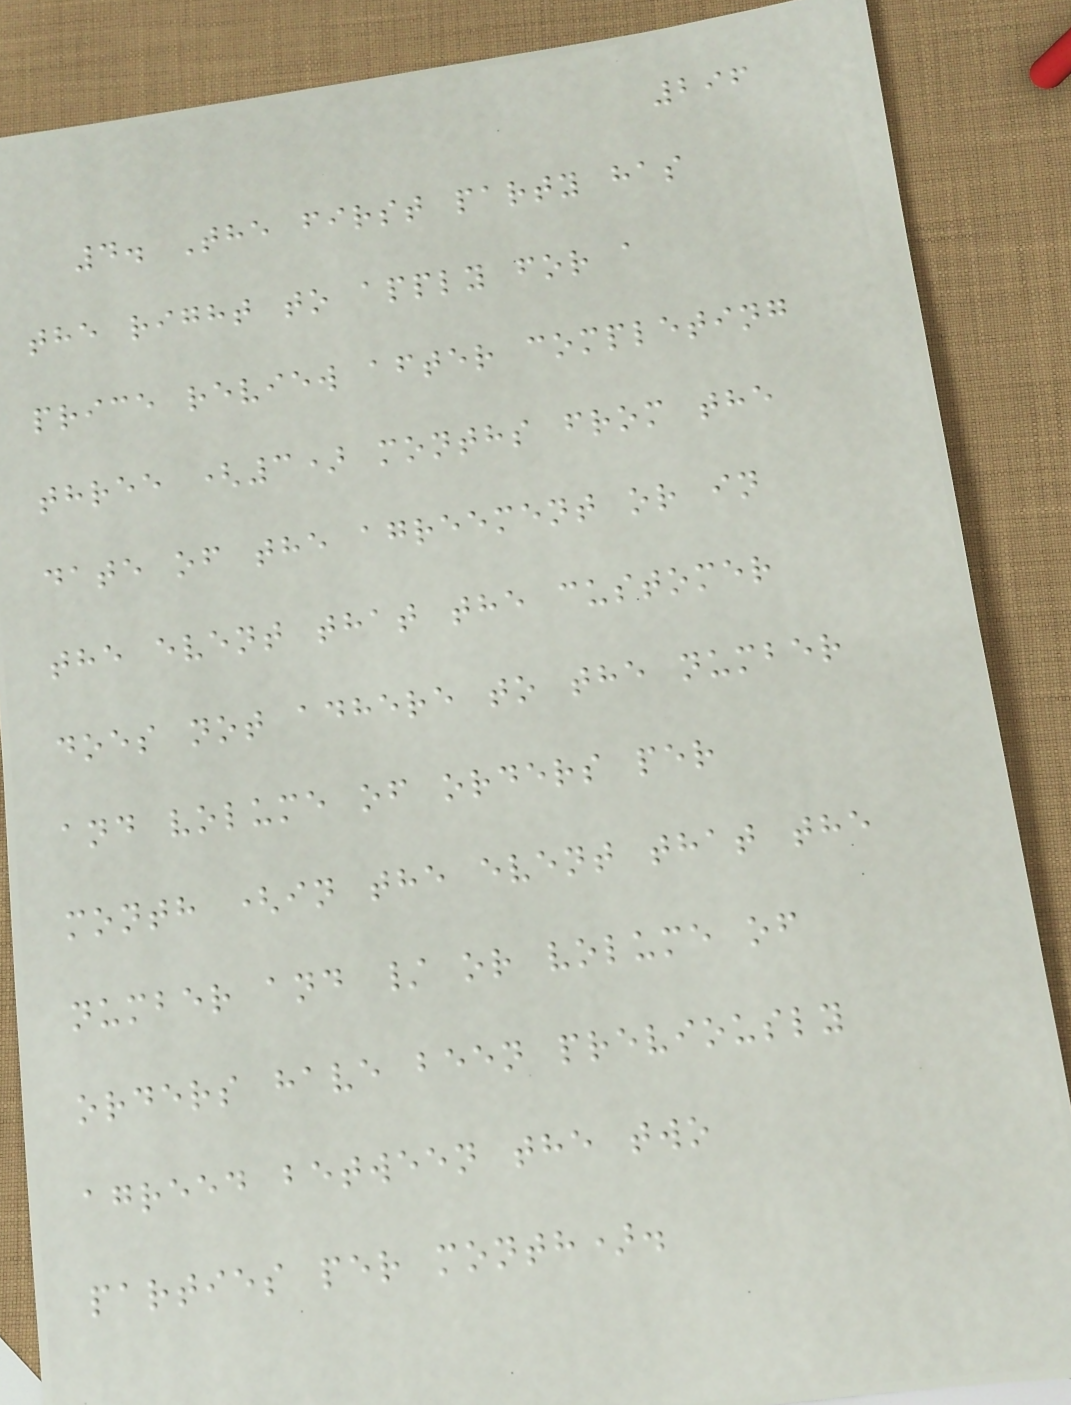296
4. The first party has
the right to apply for a
price review after completing
three (3) months from the
date of the agreement or in
the event that the customer
does not adhere to the number
and volume of orders per
month (in the event that the
number and / or volume of
orders have been previously
agreed between the two
parties per month).
